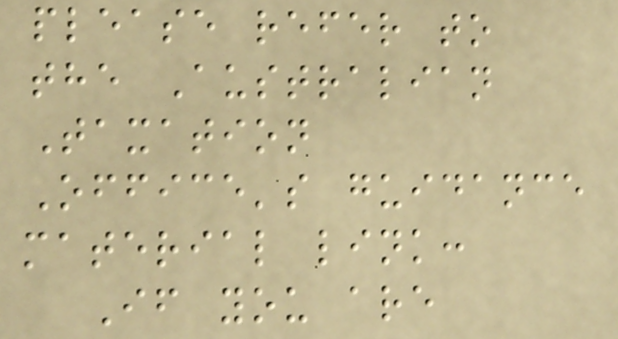please refer to
the Australian
Taxation
Office's guidance
material link:
If you are
